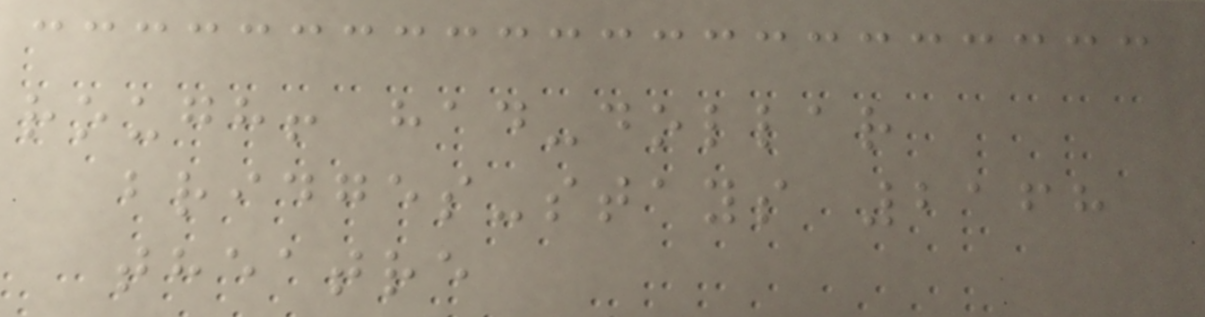rough! had-dollar
bridges-stays 2168
theatre
